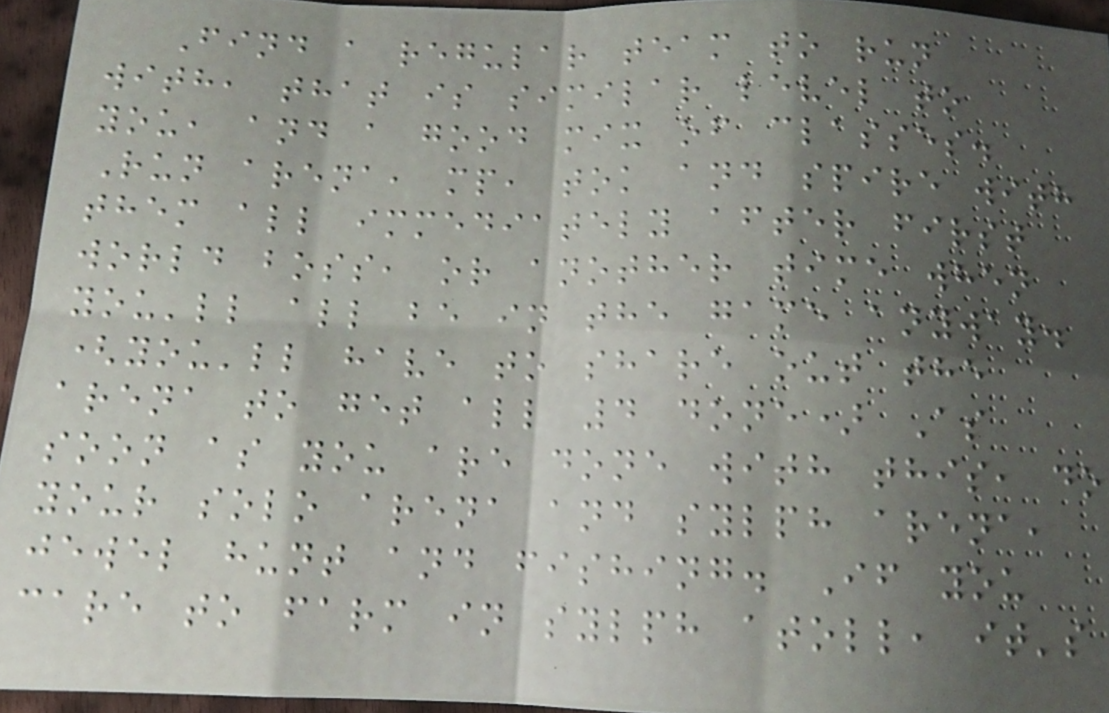Find a regular team to run
with, that is similar level to
you, and a good mix of classes.
Run arena, mp, tok and spire with
them all immediately after first
world boss, or another time when
you'll all be in the game anyway.
(you'll have to share out the
arena to get all 4 done) As
soon as you are done with this, do
your solo arena and sylph arena,
jewel hunt and fishing. If you
care to farm in sylph atoll, it's
